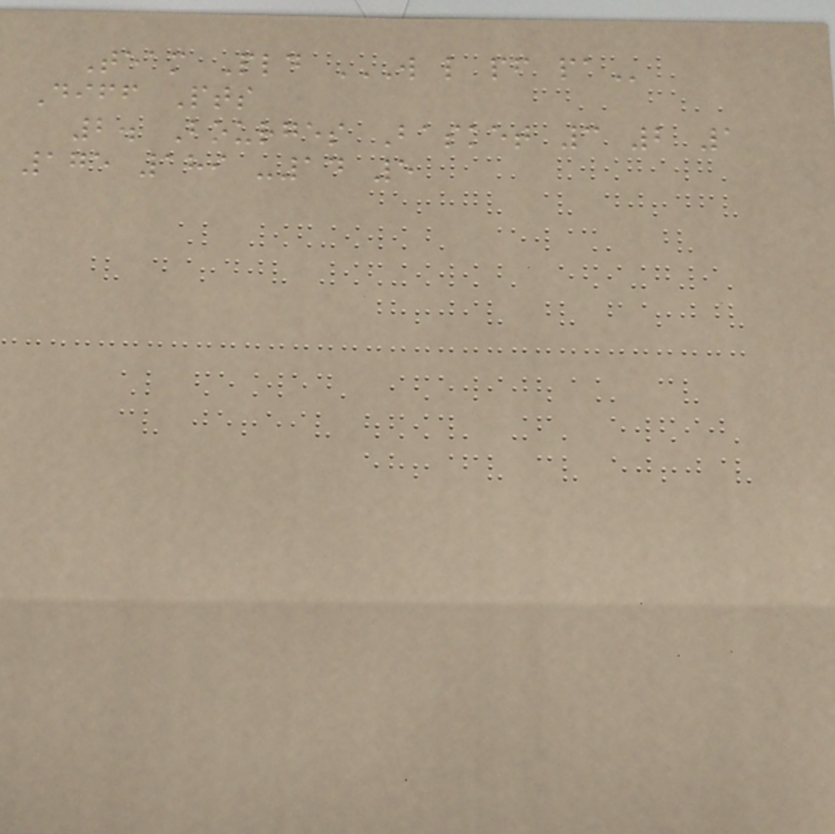Team Pld W L PF PA
Diff Pts
2. Bourges Basket 3 2 1
175 189 -14 5
